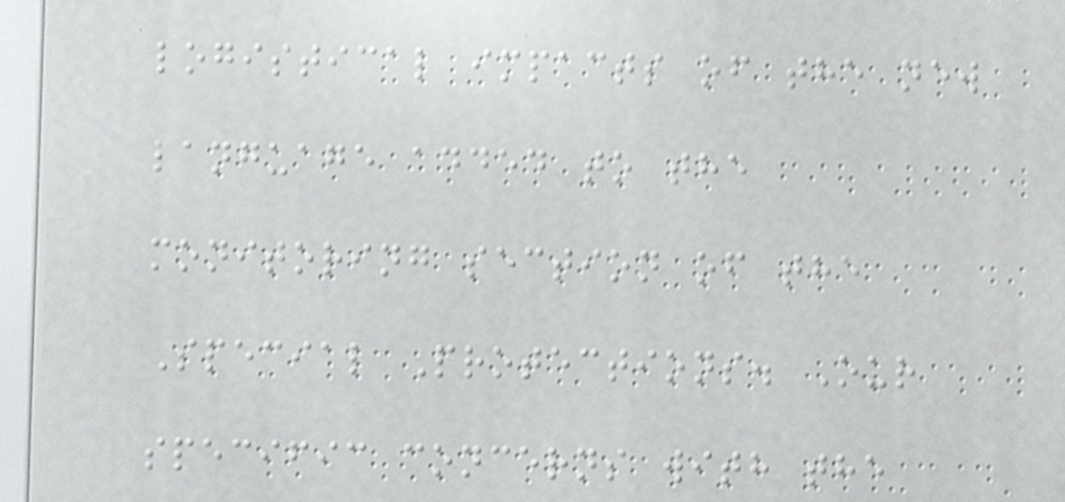logistical impacts of the new
language added to the
monitoring section of the
Special Protections. Our
specific concerns with the
